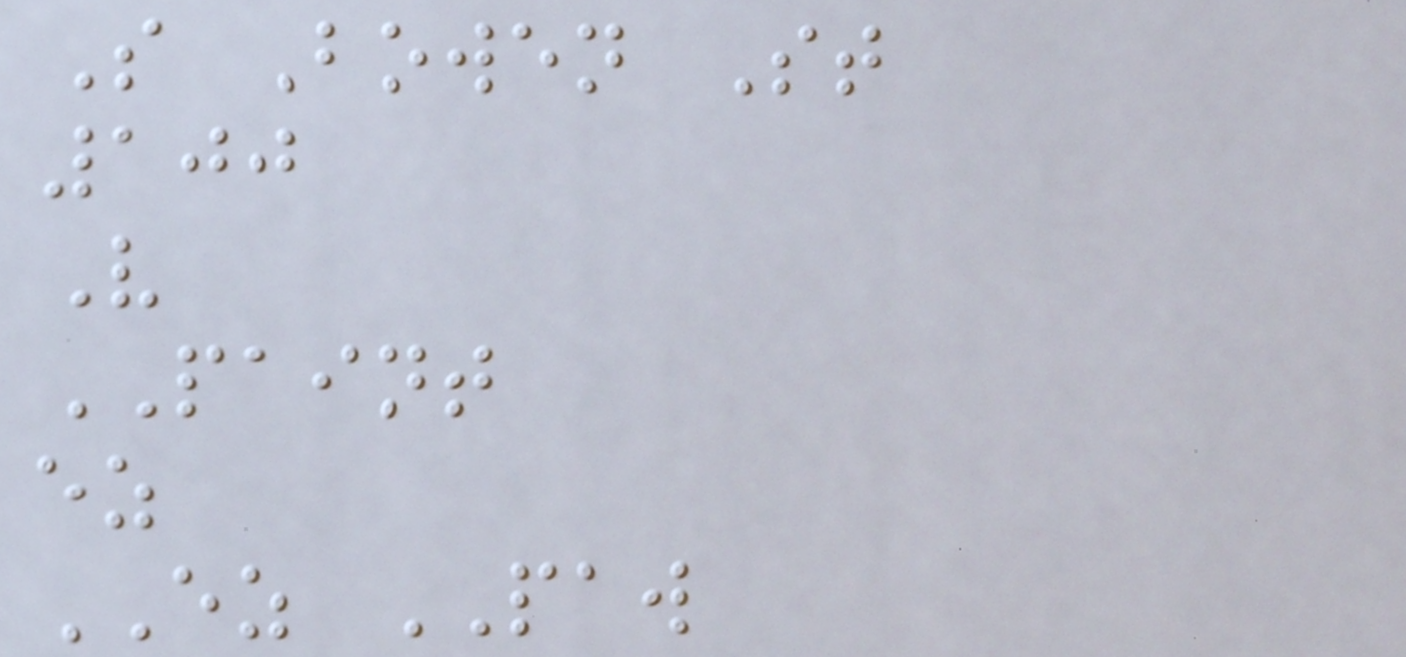S Bowen St
100
V
PAINT
ez
EZ PAW
